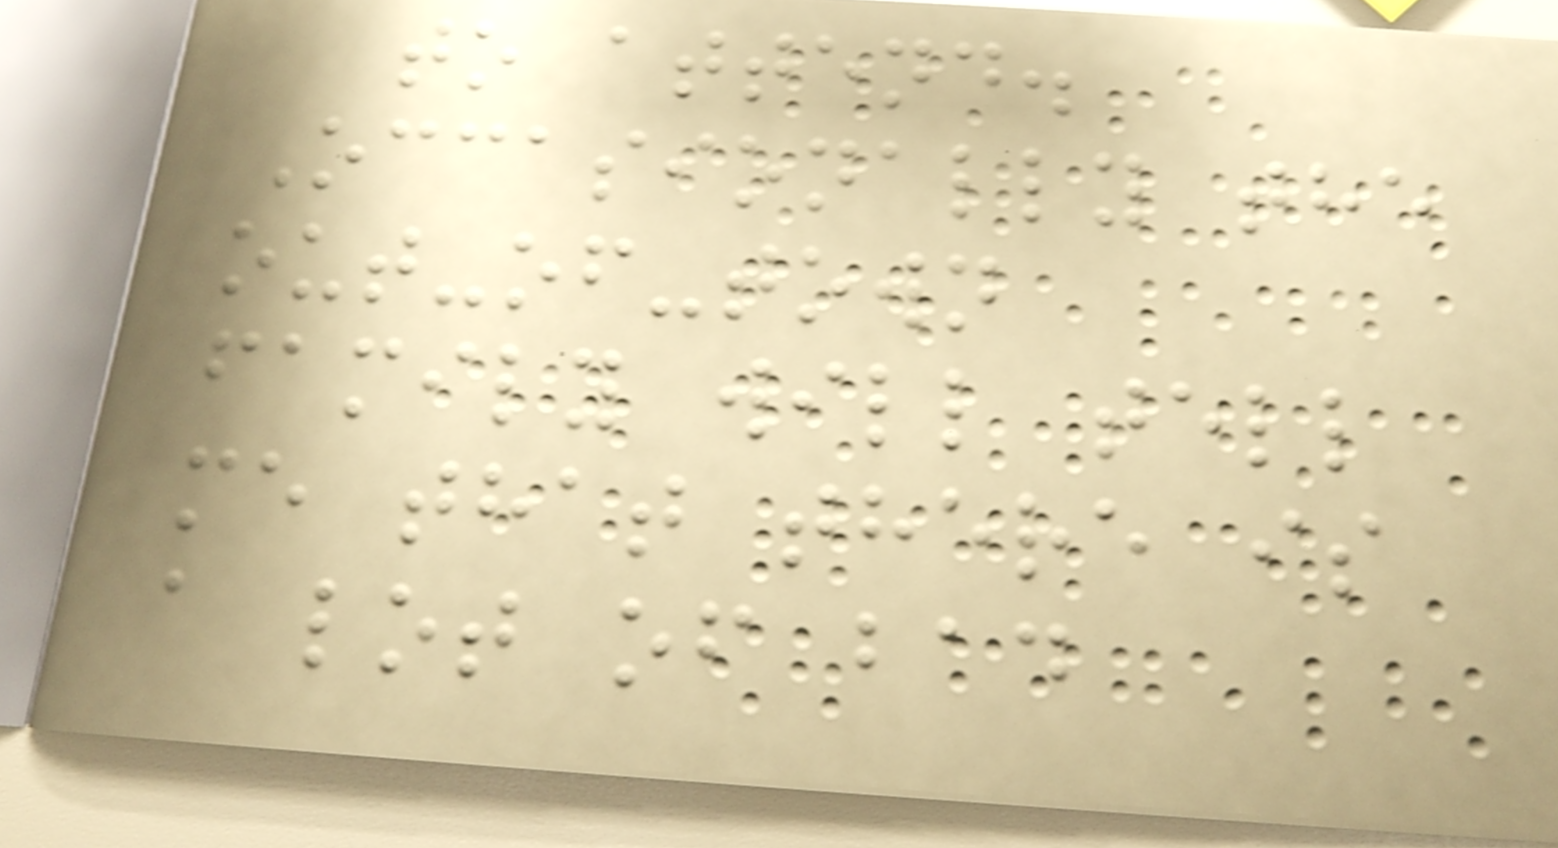to attend.
Occasionally the
out-of-town
family will tell
me that there is
a lot of bad
